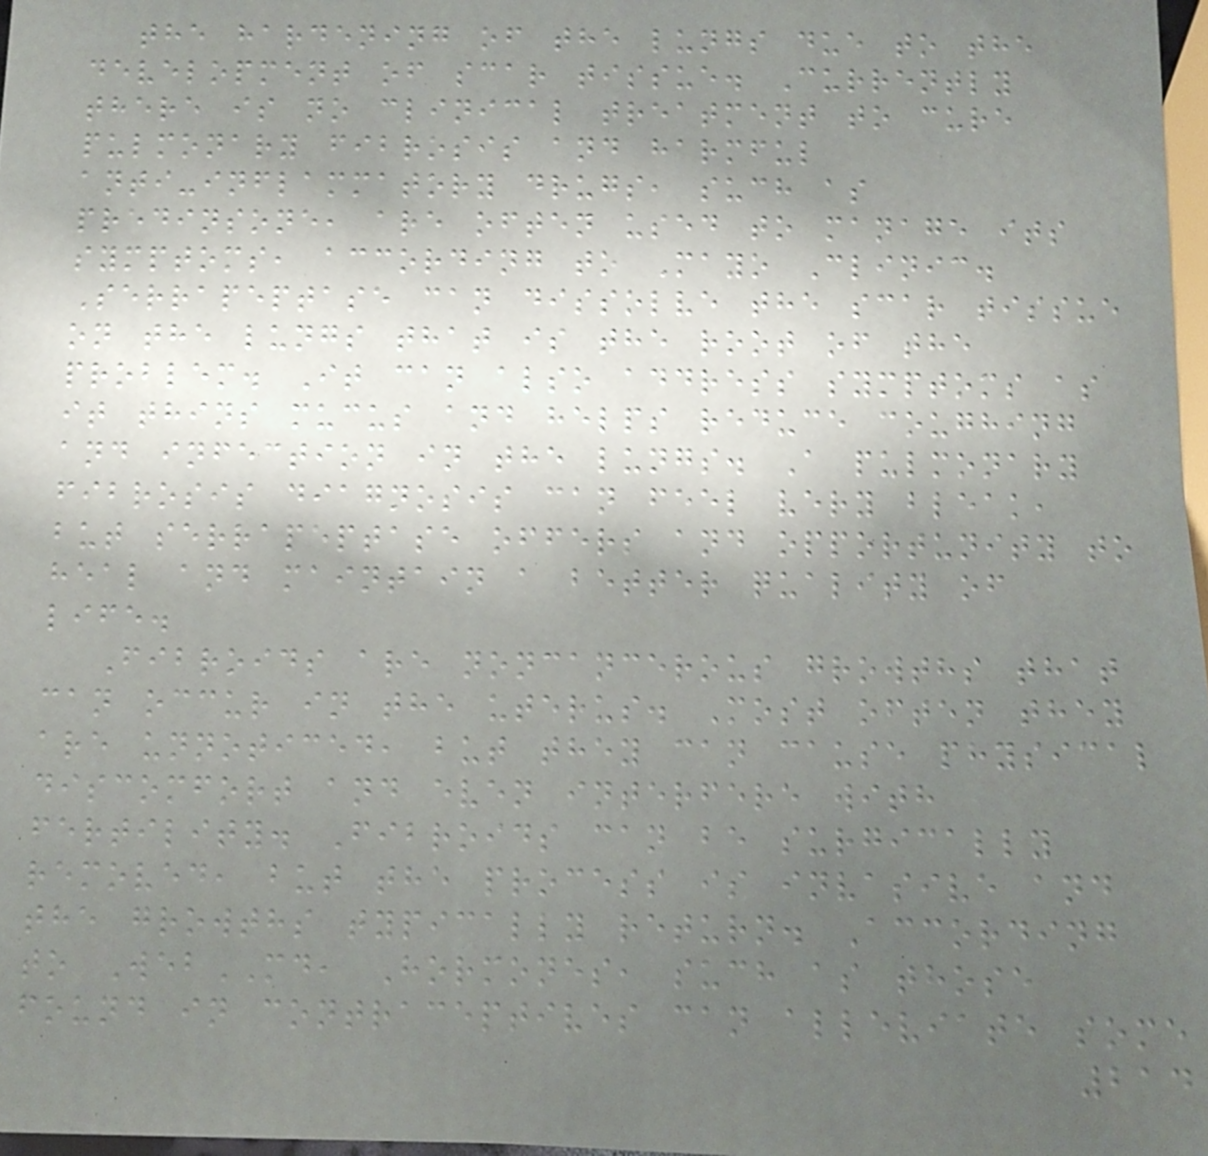the hardening of the lungs due to the
development of scar tissue. Currently
there is no clinical treatment to cure
pulmonary fibrosis and harmful
anti-inflammatory drugs, such as
predinsone, are often used to manage its
symptoms, according to Mayo Clinic.
Serrapeptase can dissolve the scar tissue
on the lungs that is the root of the
problem. It can also address symptoms as
it thins mucus and helps reduce coughing
and infection in the lungs. A pulmonary
fibrosis diagnosis can feel very bleak,
but serrapeptase offers and opportunity to
heal and maintain a better quality of
life.
Fibroids are noncancerous growths that
can occur in the uterus. Most often they
are unnoticed, but they can cause physical
discomfort and even interfere with
fertility. Fibroids can be surgically
removed, but the process is invasive and
the growths typically return. According
to WebMD, Hormones, such as those
found in contraceptives can alleviate some
214
